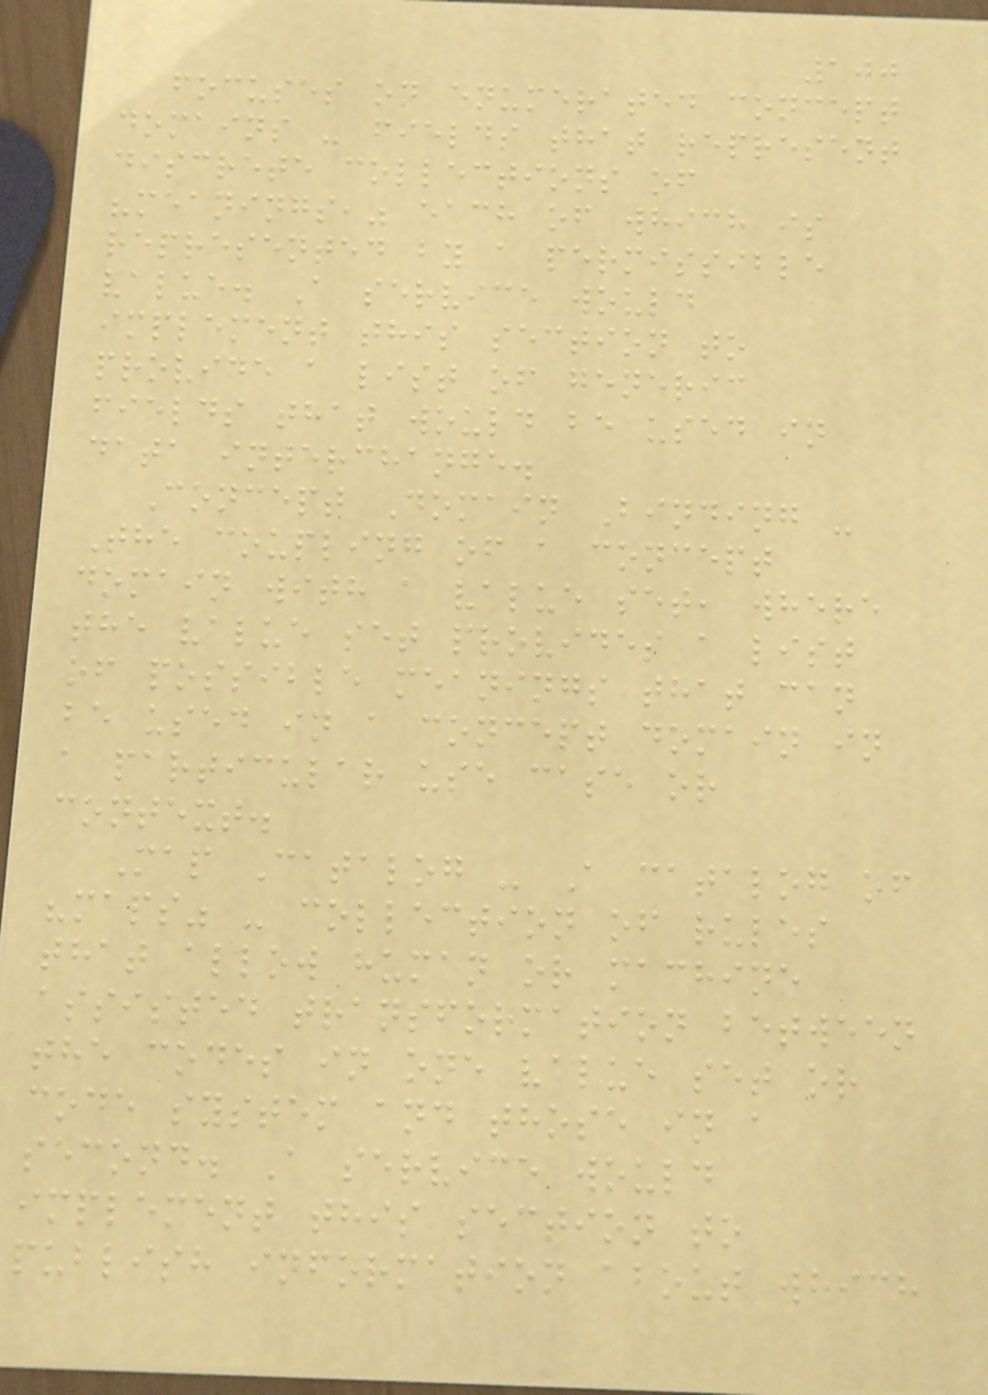100
focuses on enumerated concept
domains - fields that represent
discrete collections of
"meanings," each of which is
represented by a permissible
value. A service would
implement this section to
provide a list of generic
fields that would be used in
data interchange.
Concept Domain Binding -
The coupling of a concept
domain with a value set, where
the value set provides a list
of possible meanings that can
be used in a concept domain in
a particular use case or
context.
Map Catalog - A catalog of
"maps" - collection of rules
that allow human or machine
assisted transformation between
the codes in one value set or
code system and those in a
second. A service would
implement this section to
publish information about which
